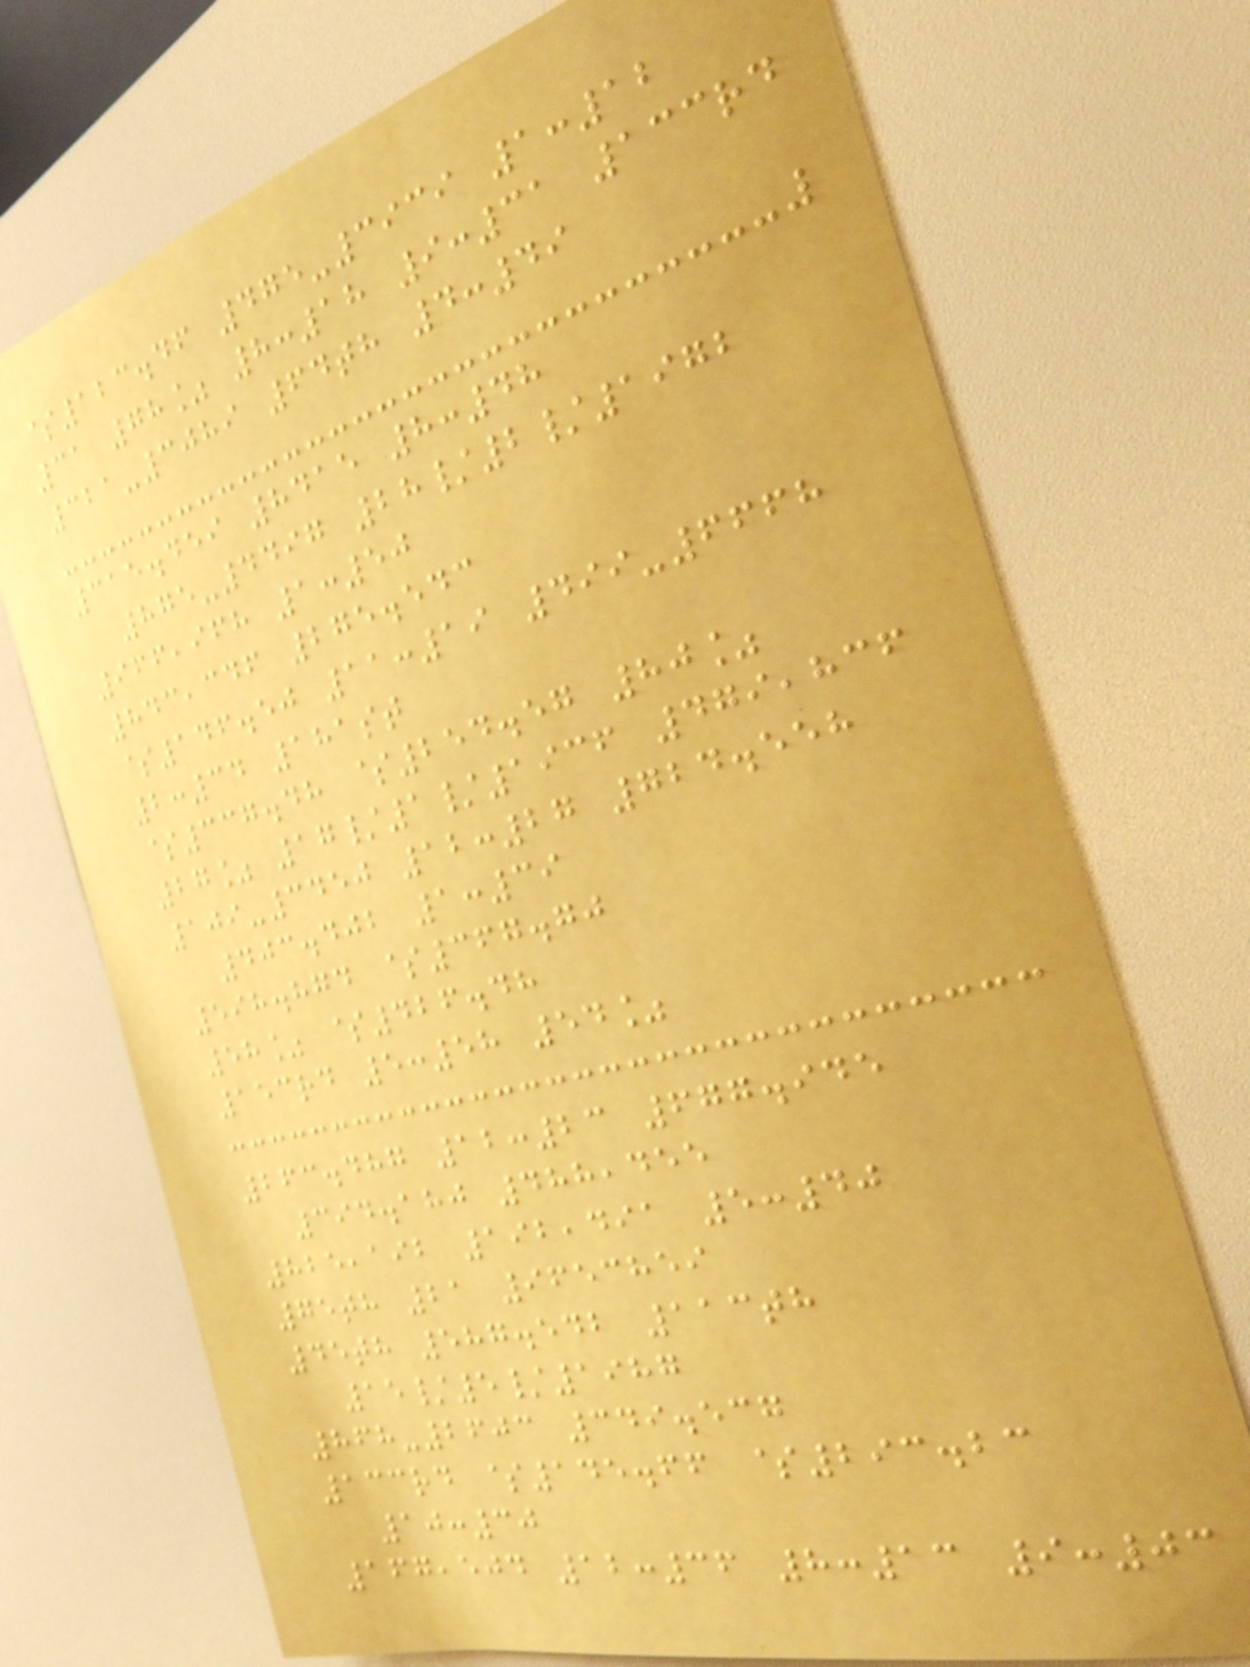$123.46 475-3939 1:12
31 78% 8:18 9:31 133rd
321-3089 64th 4:49
315.459 8415 8:48
875-4497 28/2/1972
966,968 1:50
843,346 275.543
$146.50 11:19 499-6668
2:34 181st
$337.48 $254.57 80%
27% 17/1/1936 479,836
109-3450 12:27 724.558
403.402 1:39
598.874 $367.70
58% $426.48
153rd 5:58 54%
263.487 12:23 677.945
394.180 488,455
825,192 192,491 5:40
75th 21 9653859
45th 587.542 113th
15/5/1987
868-2603 349.537
133rd $145.66 $293.23
10:30
167,504 12:36 8:13 9:03
